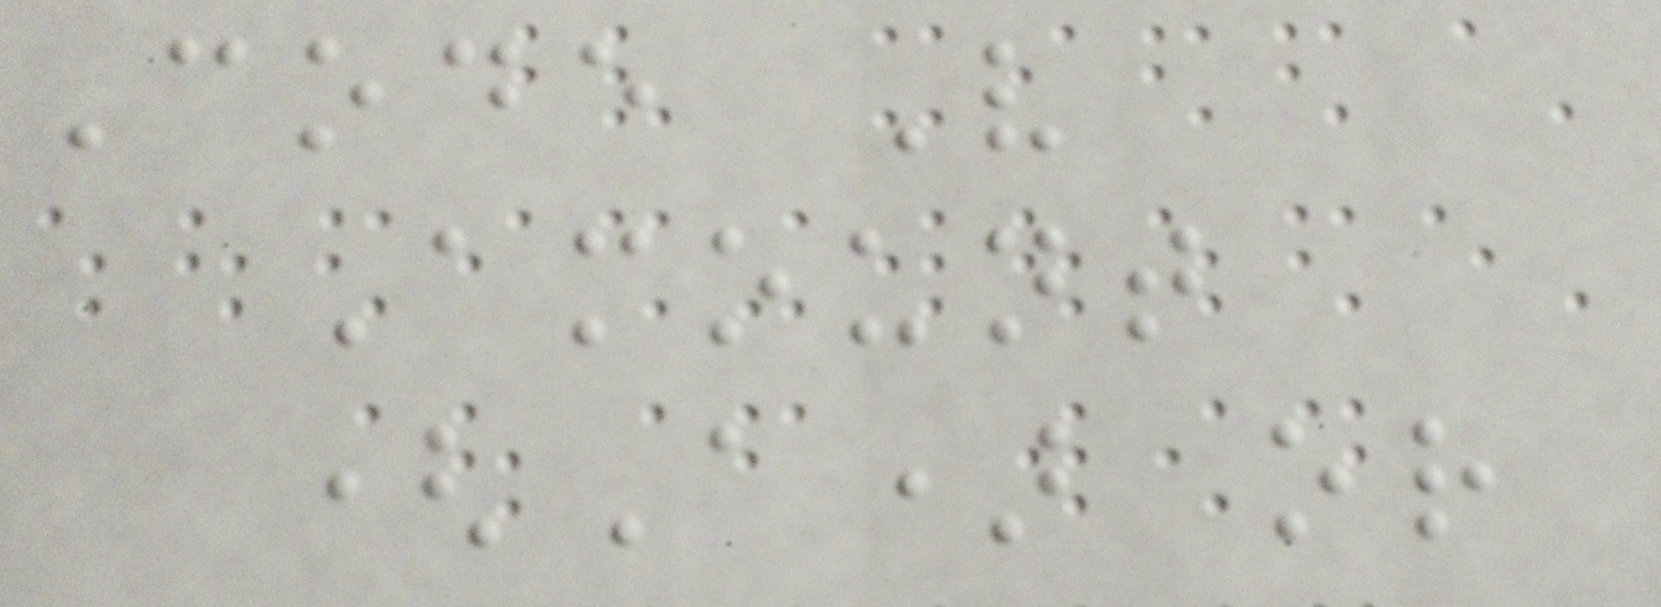Code V
Amount
(A) or
